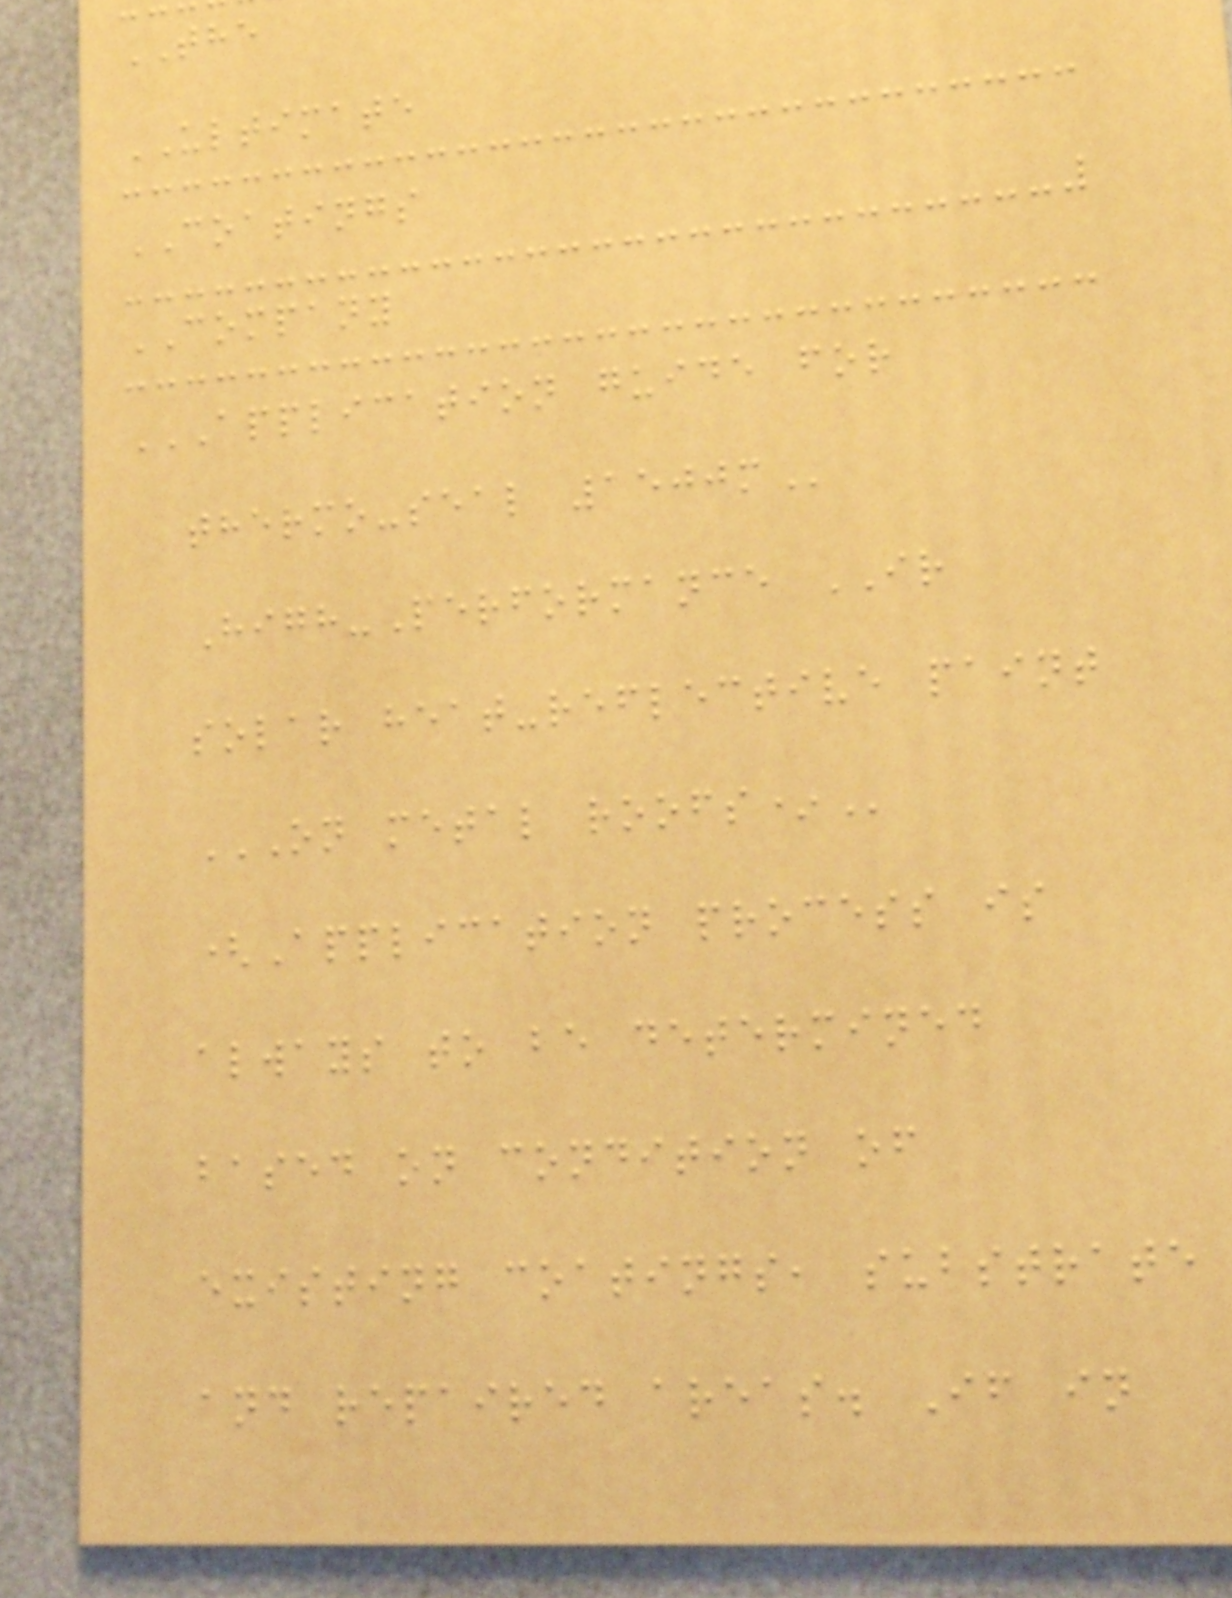THE
ULTIMATE
COATINGS
COMPANY
APPLICATION GUIDE FOR
THERMO-SEAL 1500M
High-Performance IR
solar heat-reflective paint
ON METAL ROOFS*
(Application process is
always to be determined
based on condition of
existing coatings, substrate
and repaired areas. If in
